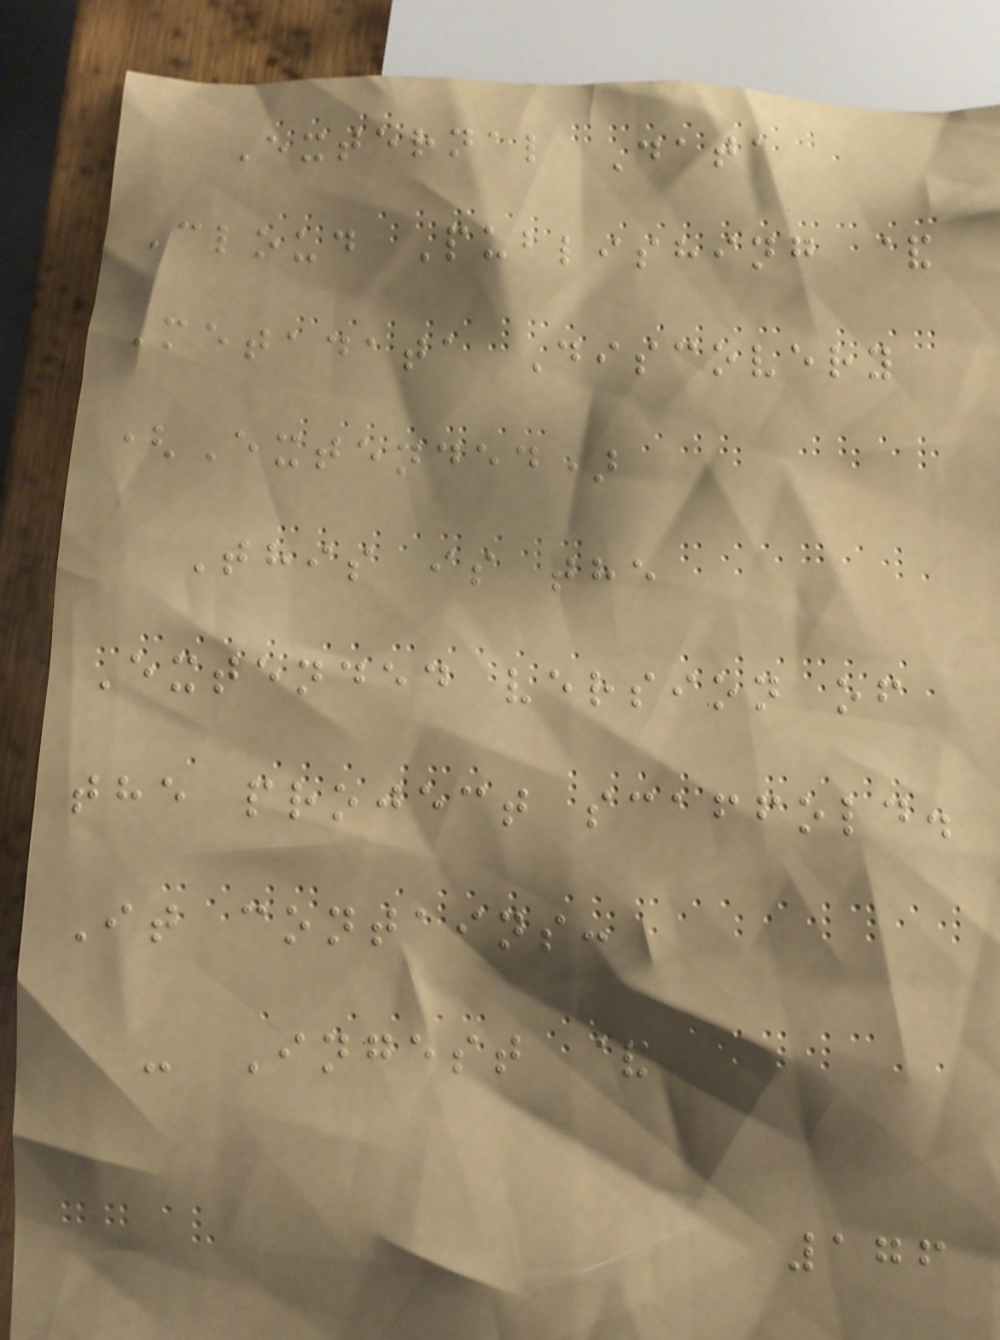External Data
Cloud Publishing &
Metadata Discovery
(Extended)
This is the
Extended version of
the project scaffold.
It contains:
- Ingest &
176
